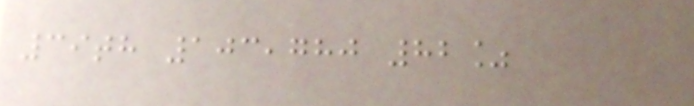39th 103,780 82%
